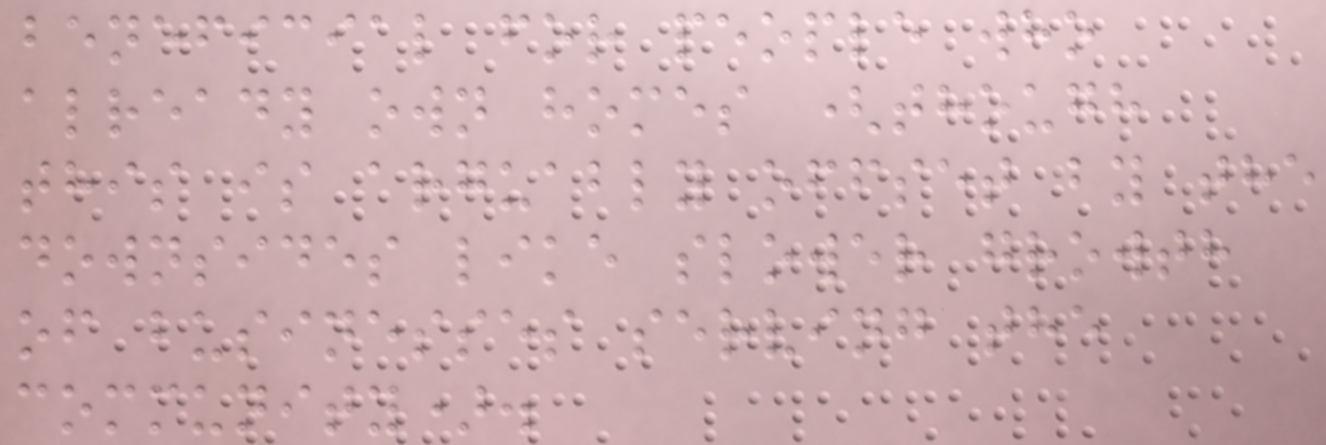beneficial for people who
already own homes (though
this is arguably offset by the
downsides like slower growth
of businesses serving the
community).
